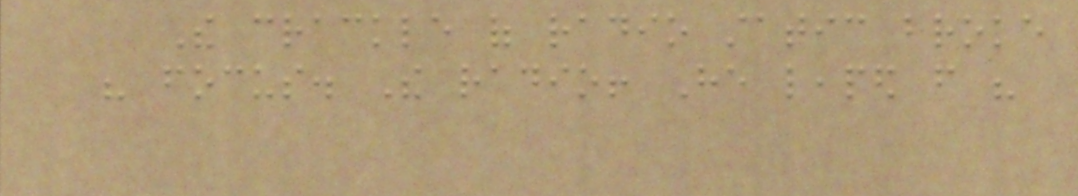The crackle of radio static broke
his focus. The radio! He leaped from his
